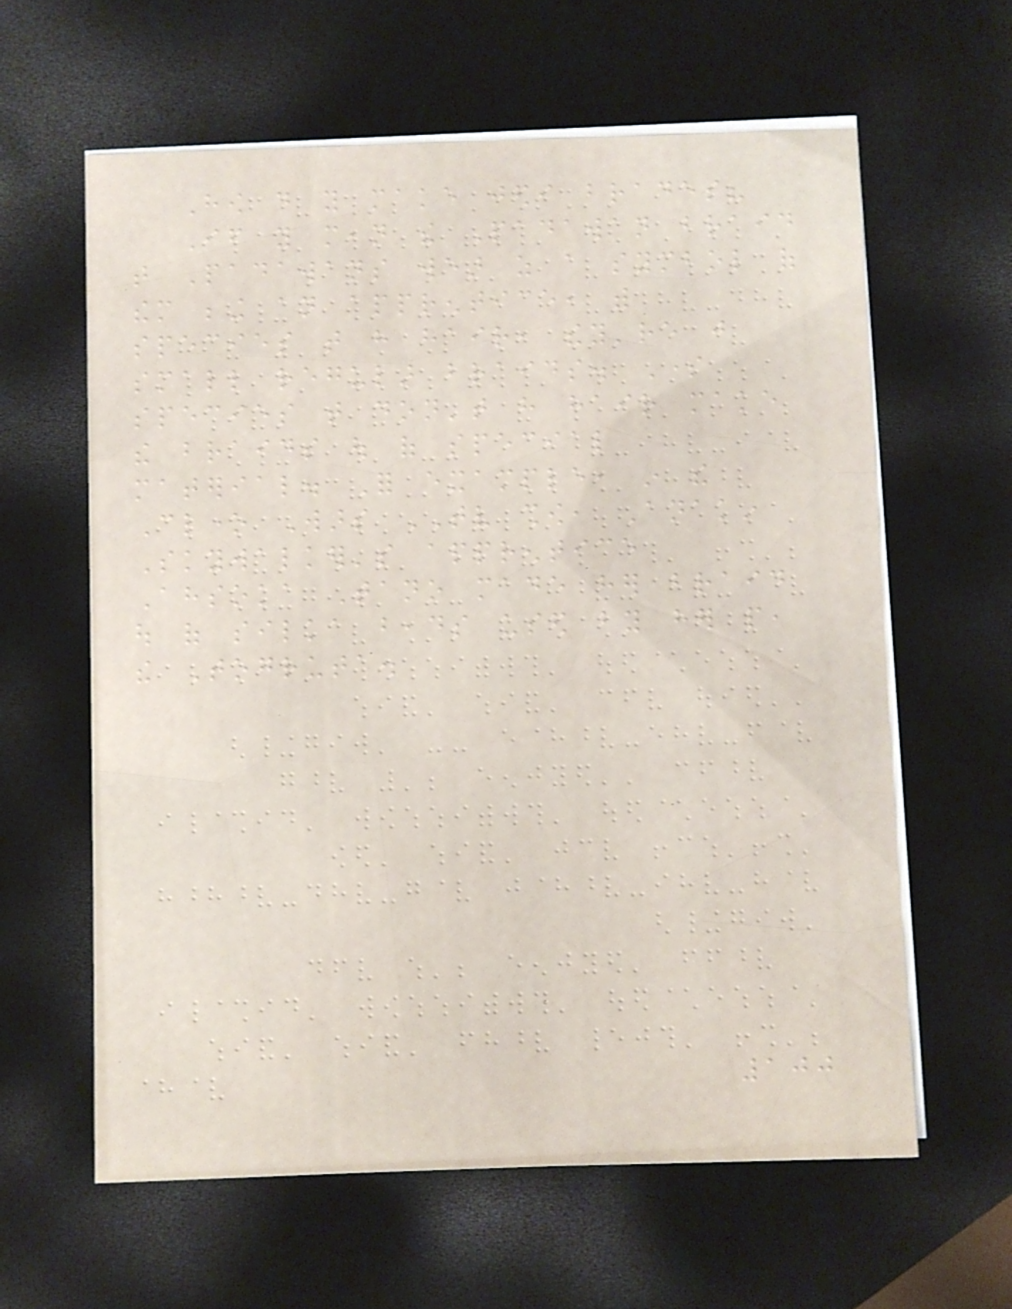How do you make jedi brades?
If you mean the Padawan braid
that Padawans wear as a symbol of
them being an apprentice, with
species that have hair, they're just
small regular braids. Some
species that don't have hair make
the braids out of special
material. For example, in the
Clone Wars TV show, Anakin
Skywalker's apprentice
Ahsoka Tano made her braid
out of silka beads used by her people,
the Togruta.
100
